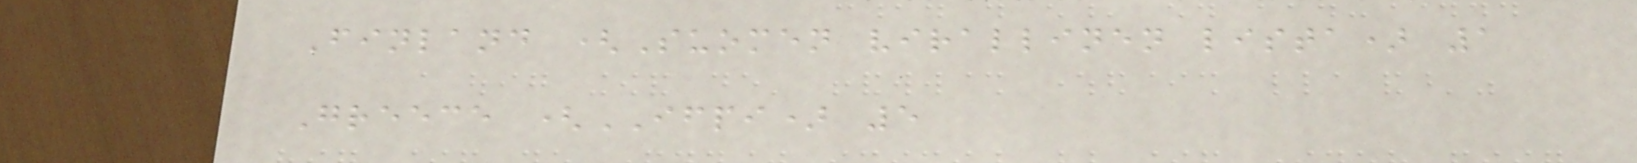Finland (Suomen virallinen lista) 1
Greece (IFPI) 5
